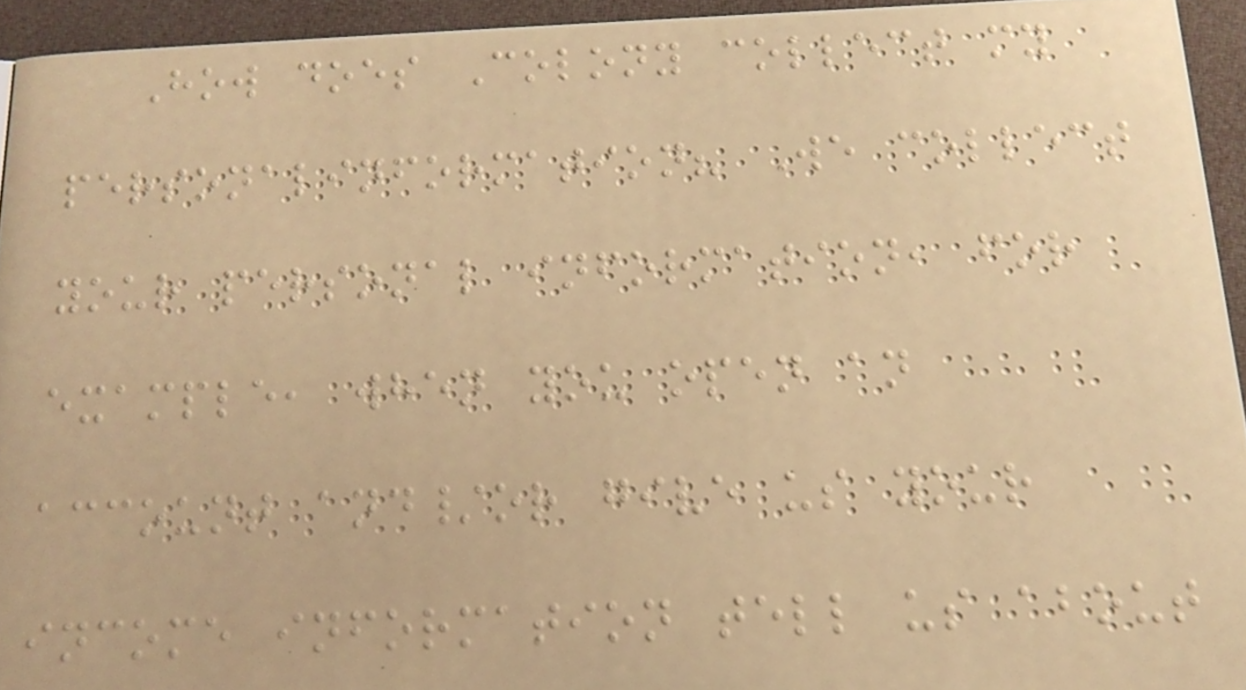How does Colony collect my
personalinformation? We collect
your personal information, for
example, when you open an
account and/or give us your
income information tell us about
